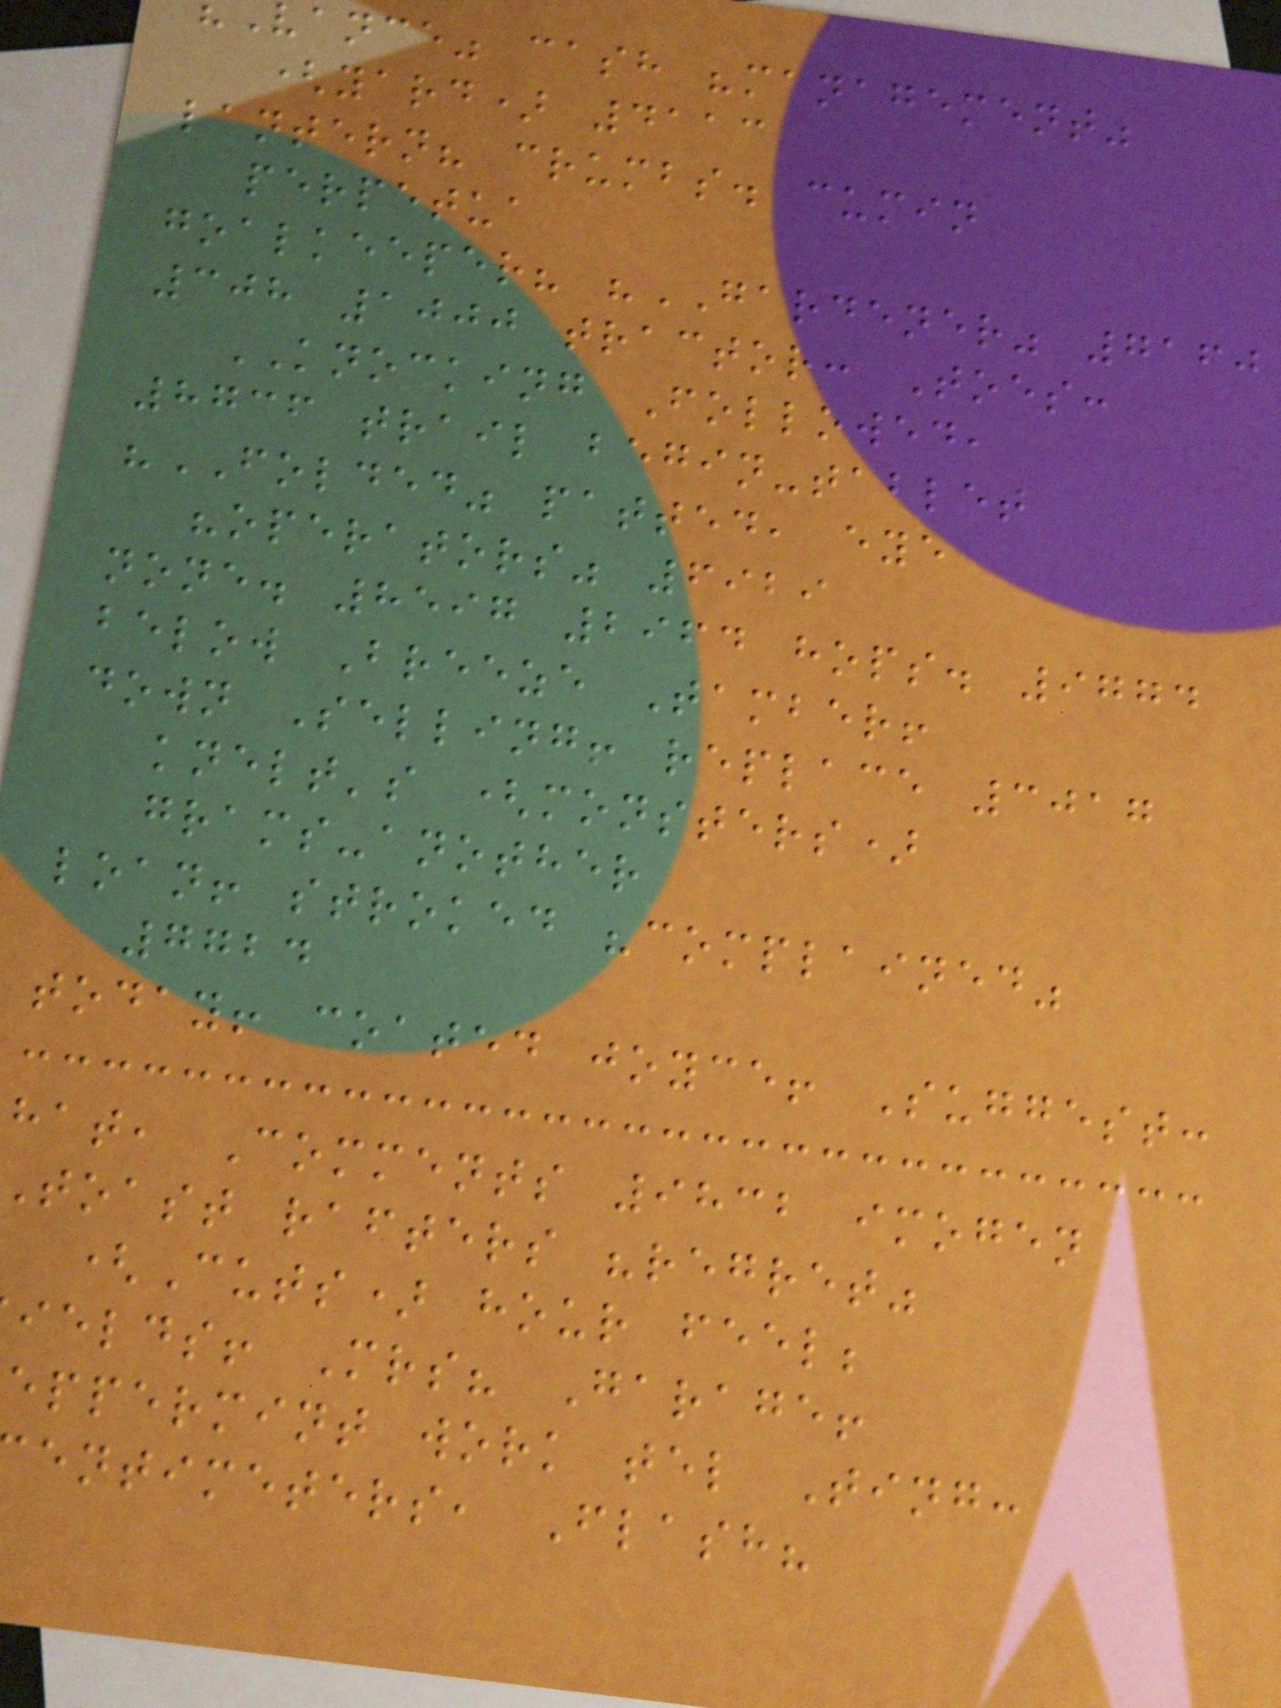ance" cash "management"
(yard) 4113
lantern? crumbs. cumin
perpetua
goalkeeper? "GARDENER" 7160
308 1000 tractor: Toes:
KNOCKING Followed,
8736 trail begin-tablet
"FOLDED" patted, eye
"operators" 6929
none. 8597 2964 hops. 9774
below Breeze Tamber!
down Selling! replace 3017
knelt's (monsters)
grams-another
loan! stroked "complained"
7724
today! coated joyce! Suggest:
hat, Comments 9832 imogen
toast rafters "regret"
(Cuts) hour feel;
ields! Mrs? Garage!
eppermint work tel Ting:
entimeters, Flash?
